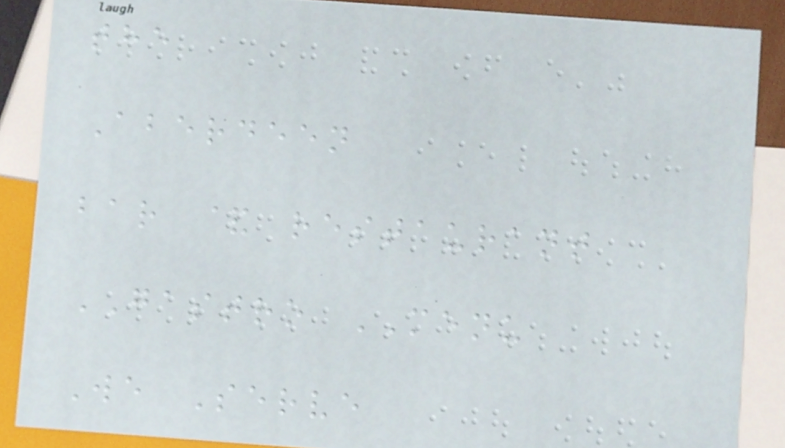the
Aberdeen
bar & restaurant
GASTRO MENU
We Serve
